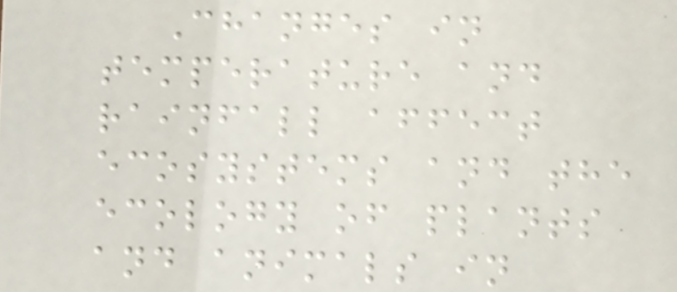Changes in
temperature and
rainfall affect
ecosystems and the
ecology of plants
and animals in
